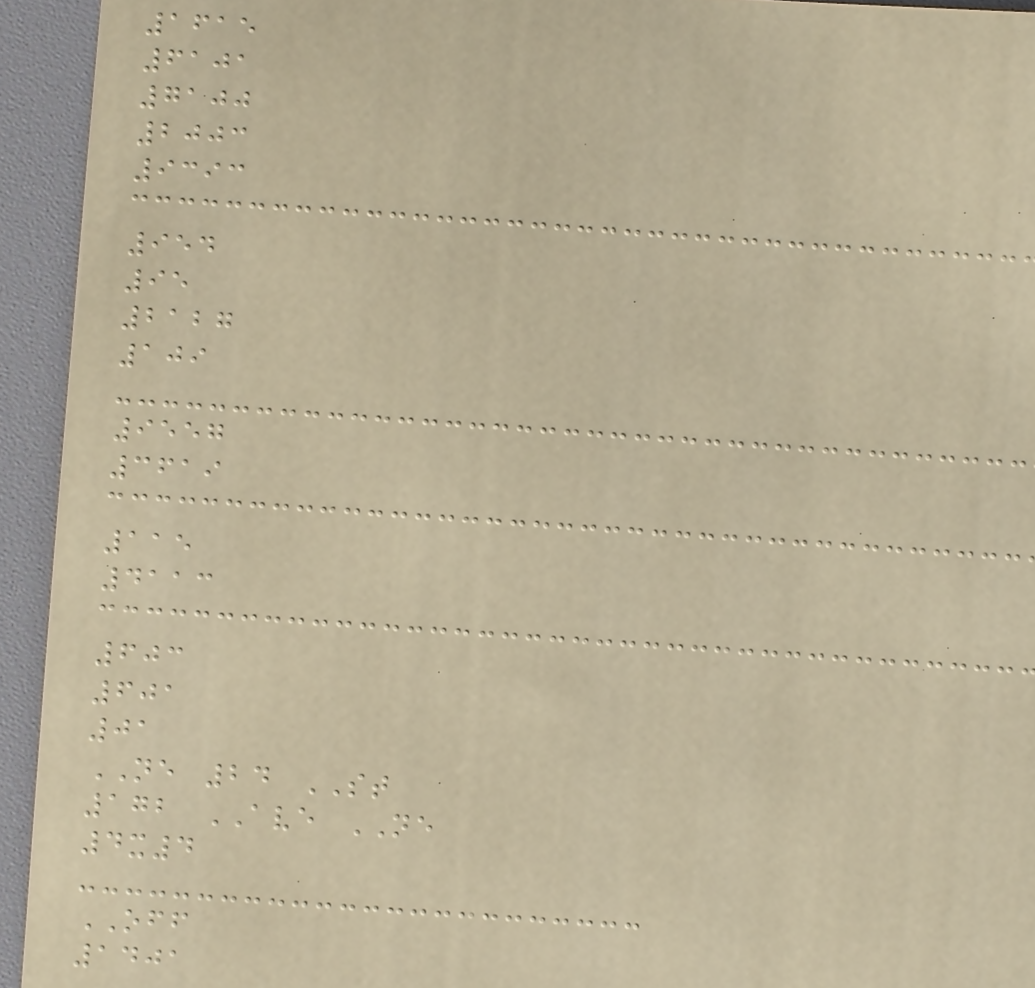1615
6101
7100
2003
9393
954
95
2127
109
9557
3619
115
4113
603
601
01
NE 24 ST
172 AVE NE
4x4
OFF
1401
